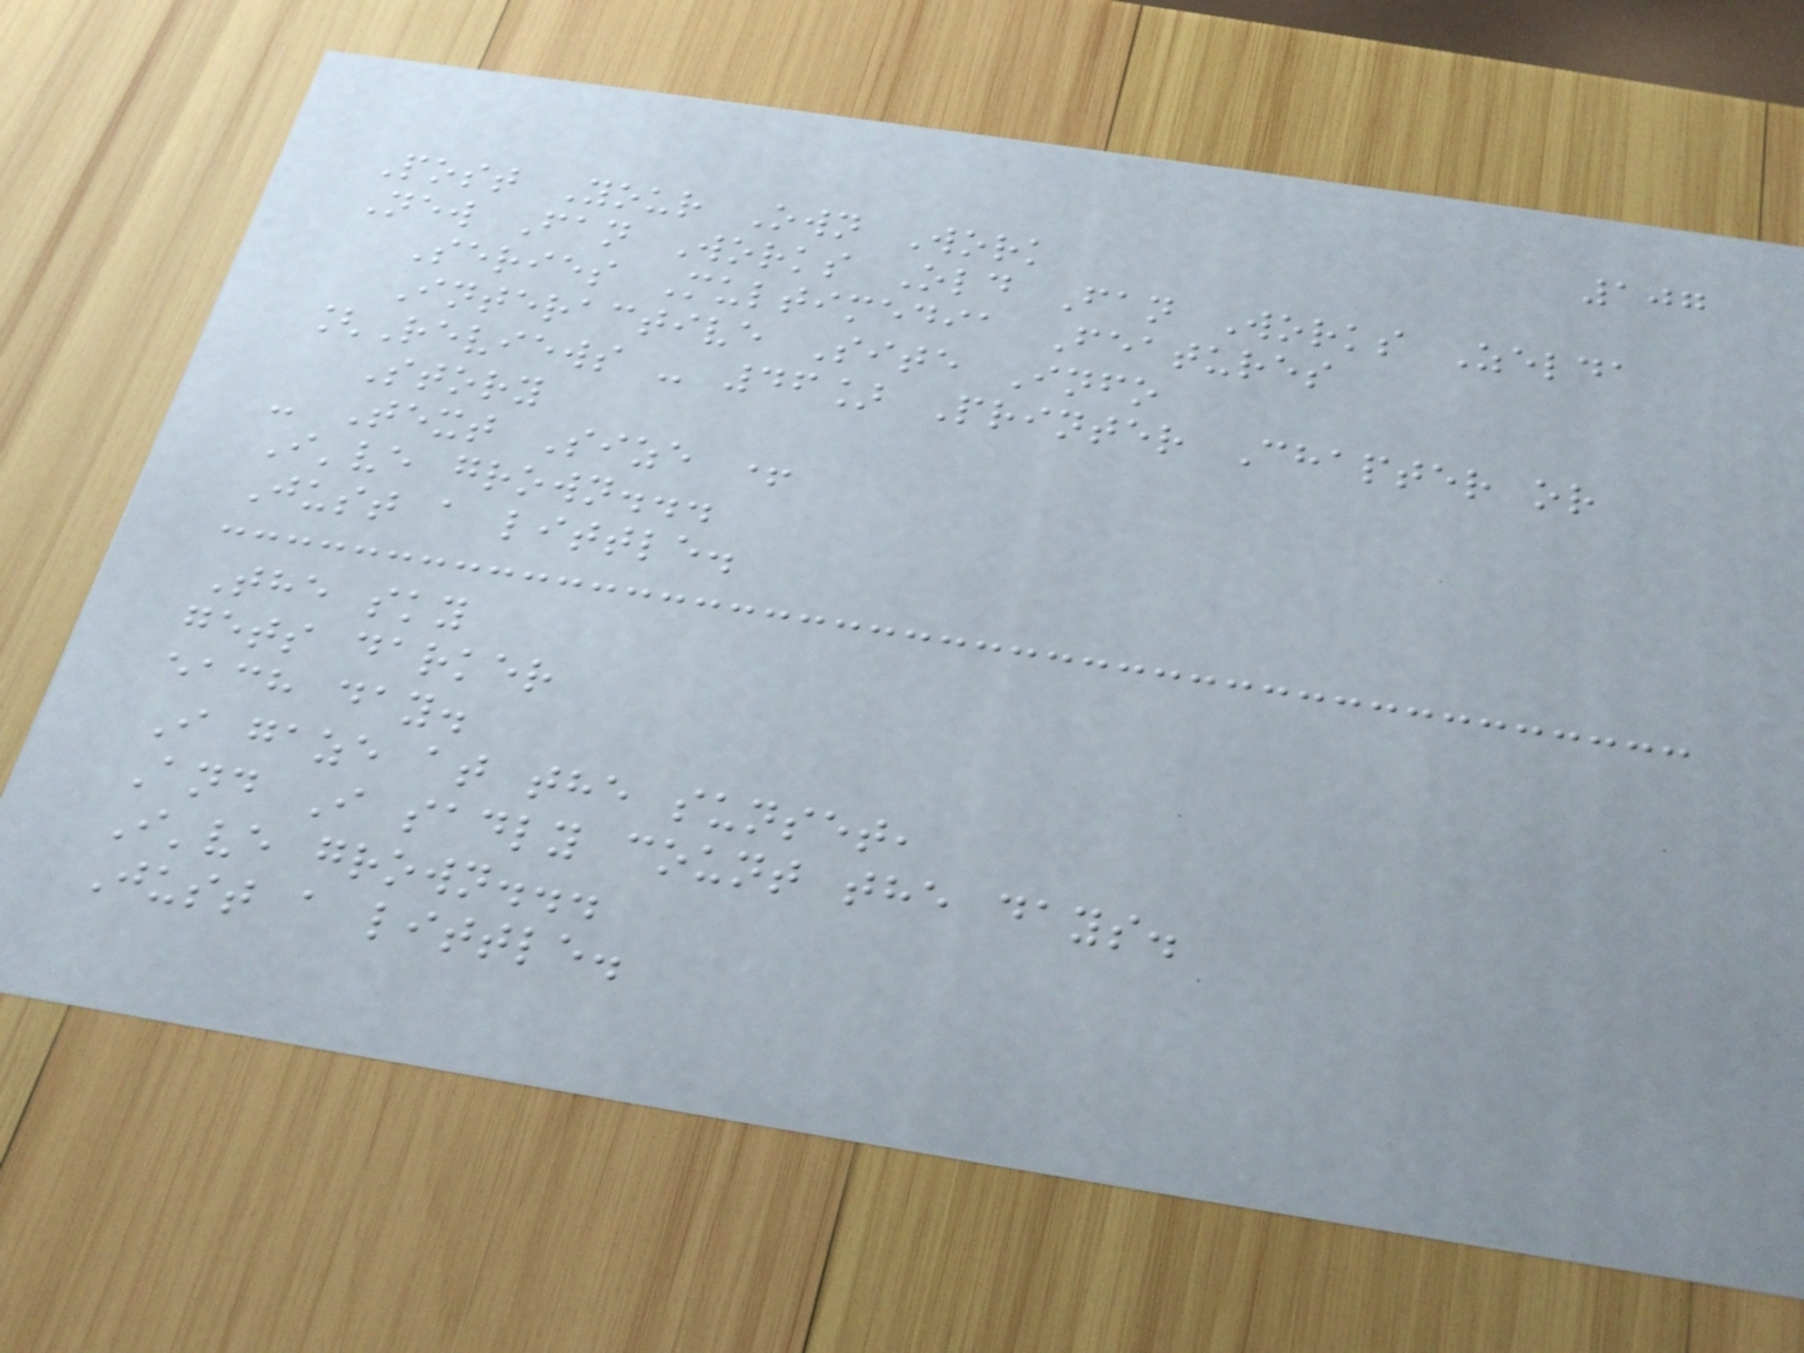107
Post Your Own Work
New Fan Works Old Fan Works Zelda
Series Multimedia Features
Interactive Site Info
[Reviews - 46] Printer Chapter or
Story
- Text Size +
I've grown...
Just a little.
The sky
gets darker
each day.
I gaze at the sunset,
And I sadly count the days.
I've grown...
Just a little.
